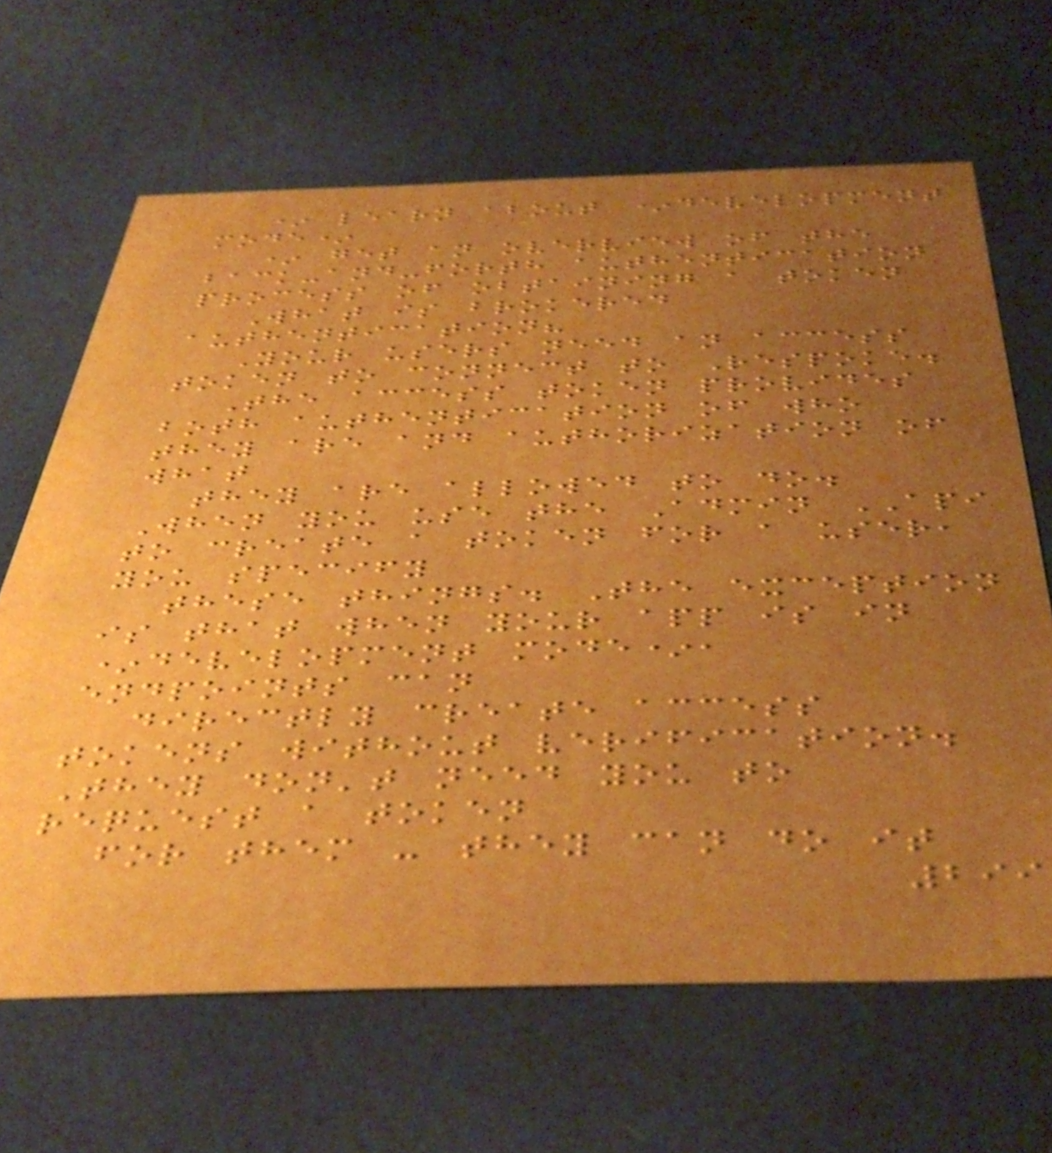* learn about *development
mode*
* get an overview of the
back-and-forth authentication
process of obtaining a token
What is brokered
authentication?
Your users need an access
token to connect to Respoke.
The access token provides
both authentication of who
they are and authorization of
what
they are allowed to do.
When you use the Admin API
to create a token for a user,
you specify
these things. The exception
is that when your app is in
*development mode*,
endpoints can
directly create access
tokens without verification.
They don't need you to
request a token
for them - they can do it
299
